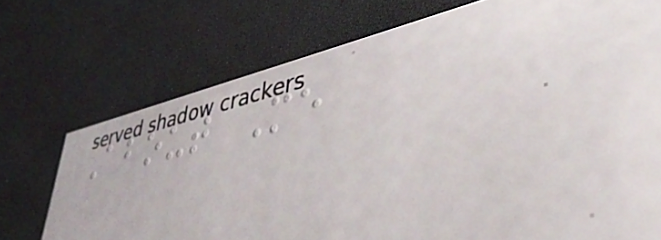About Me
